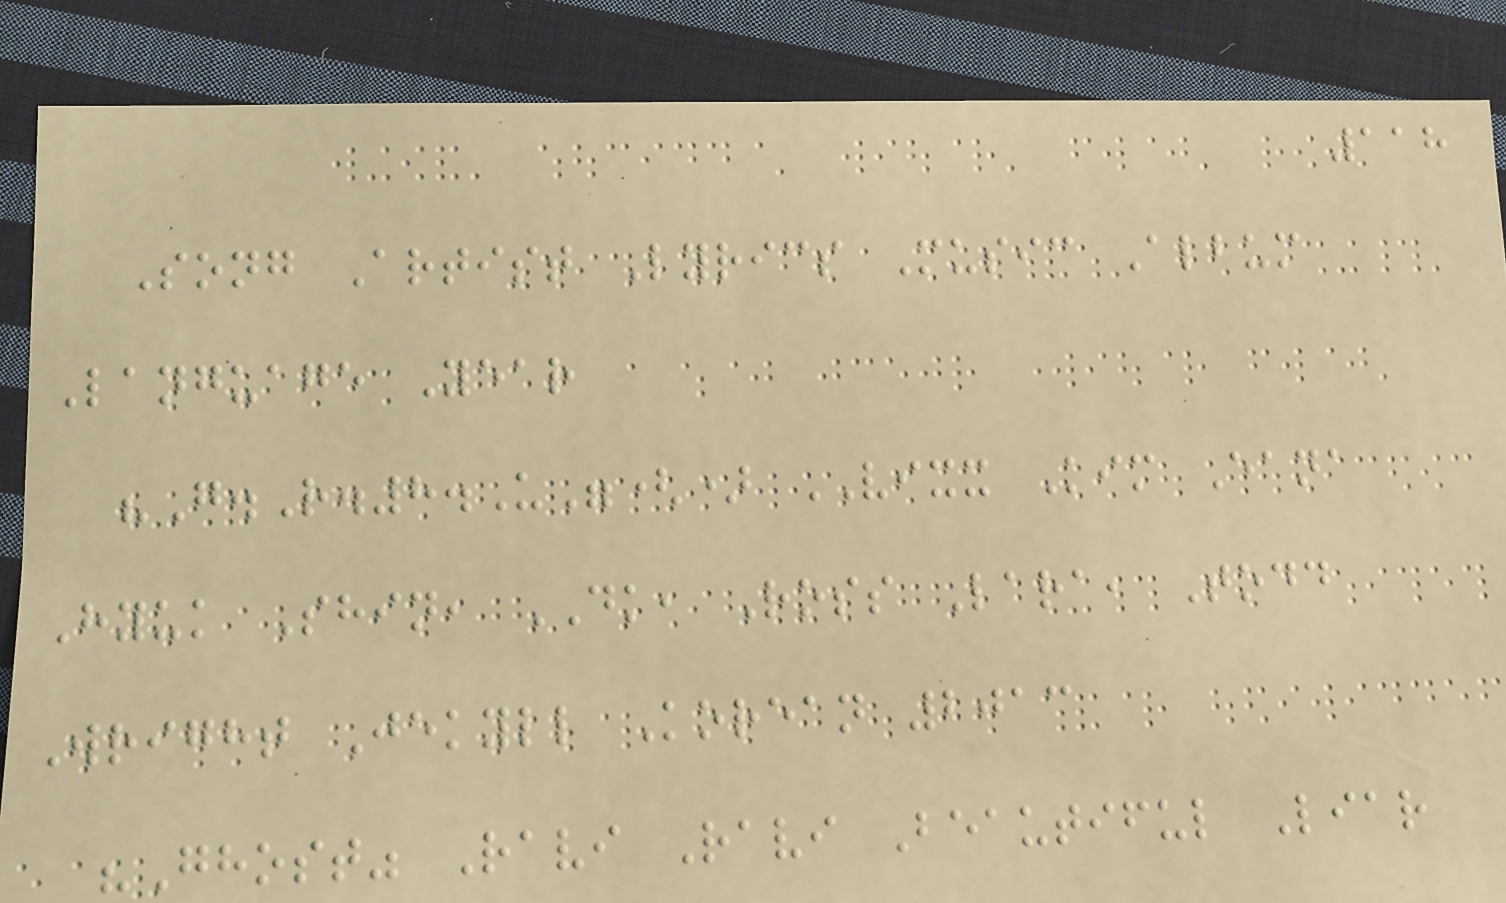118
Song Artist Lyrics Music Album
Language Year
"G.R.8.U"() VIXX Kim Eana
Hyuk Shin, DK, Ross Lara, Todd
Wright Jekyll Korean 2013
"Ghost" Ravi Ravi Beautiful Liar
